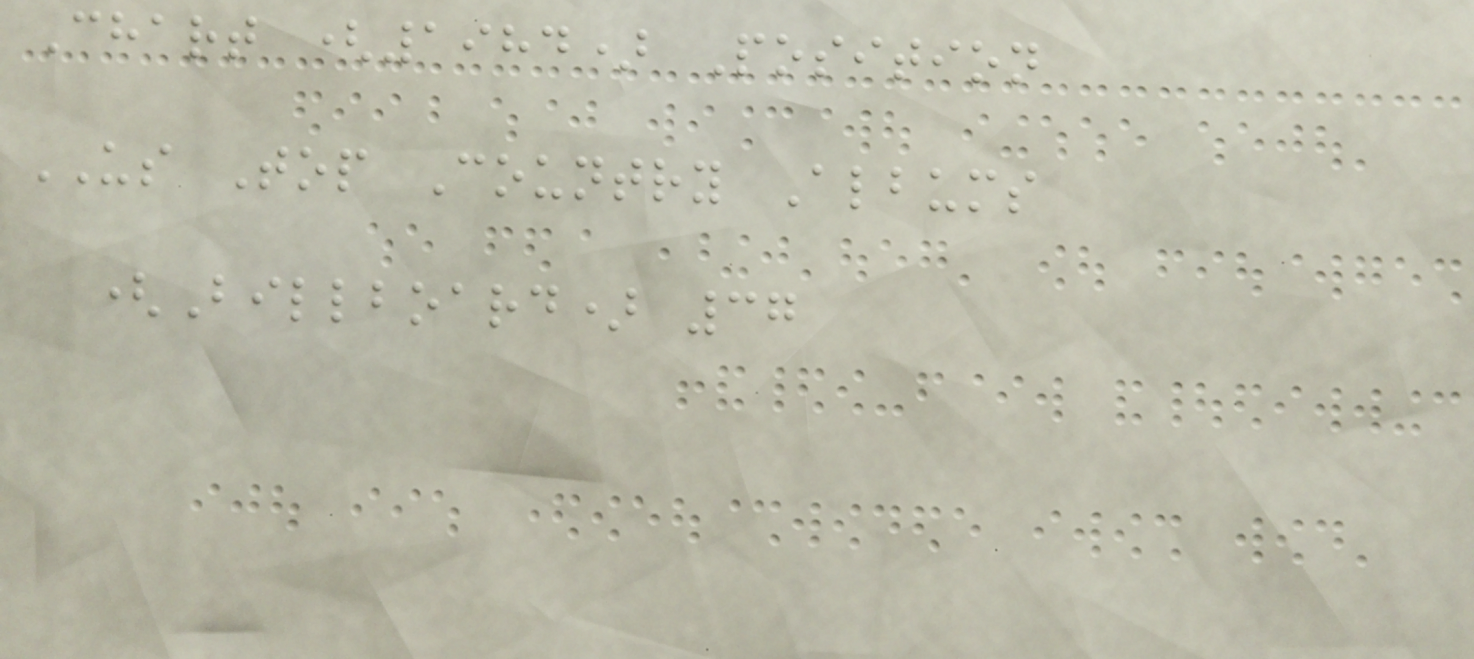Chart (1984) Position
US Top Country Albums
(Billboard) 37
